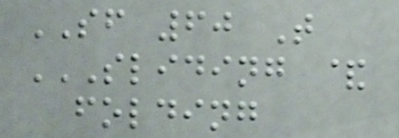SF 60 T
SLIDING &
FOLDING
